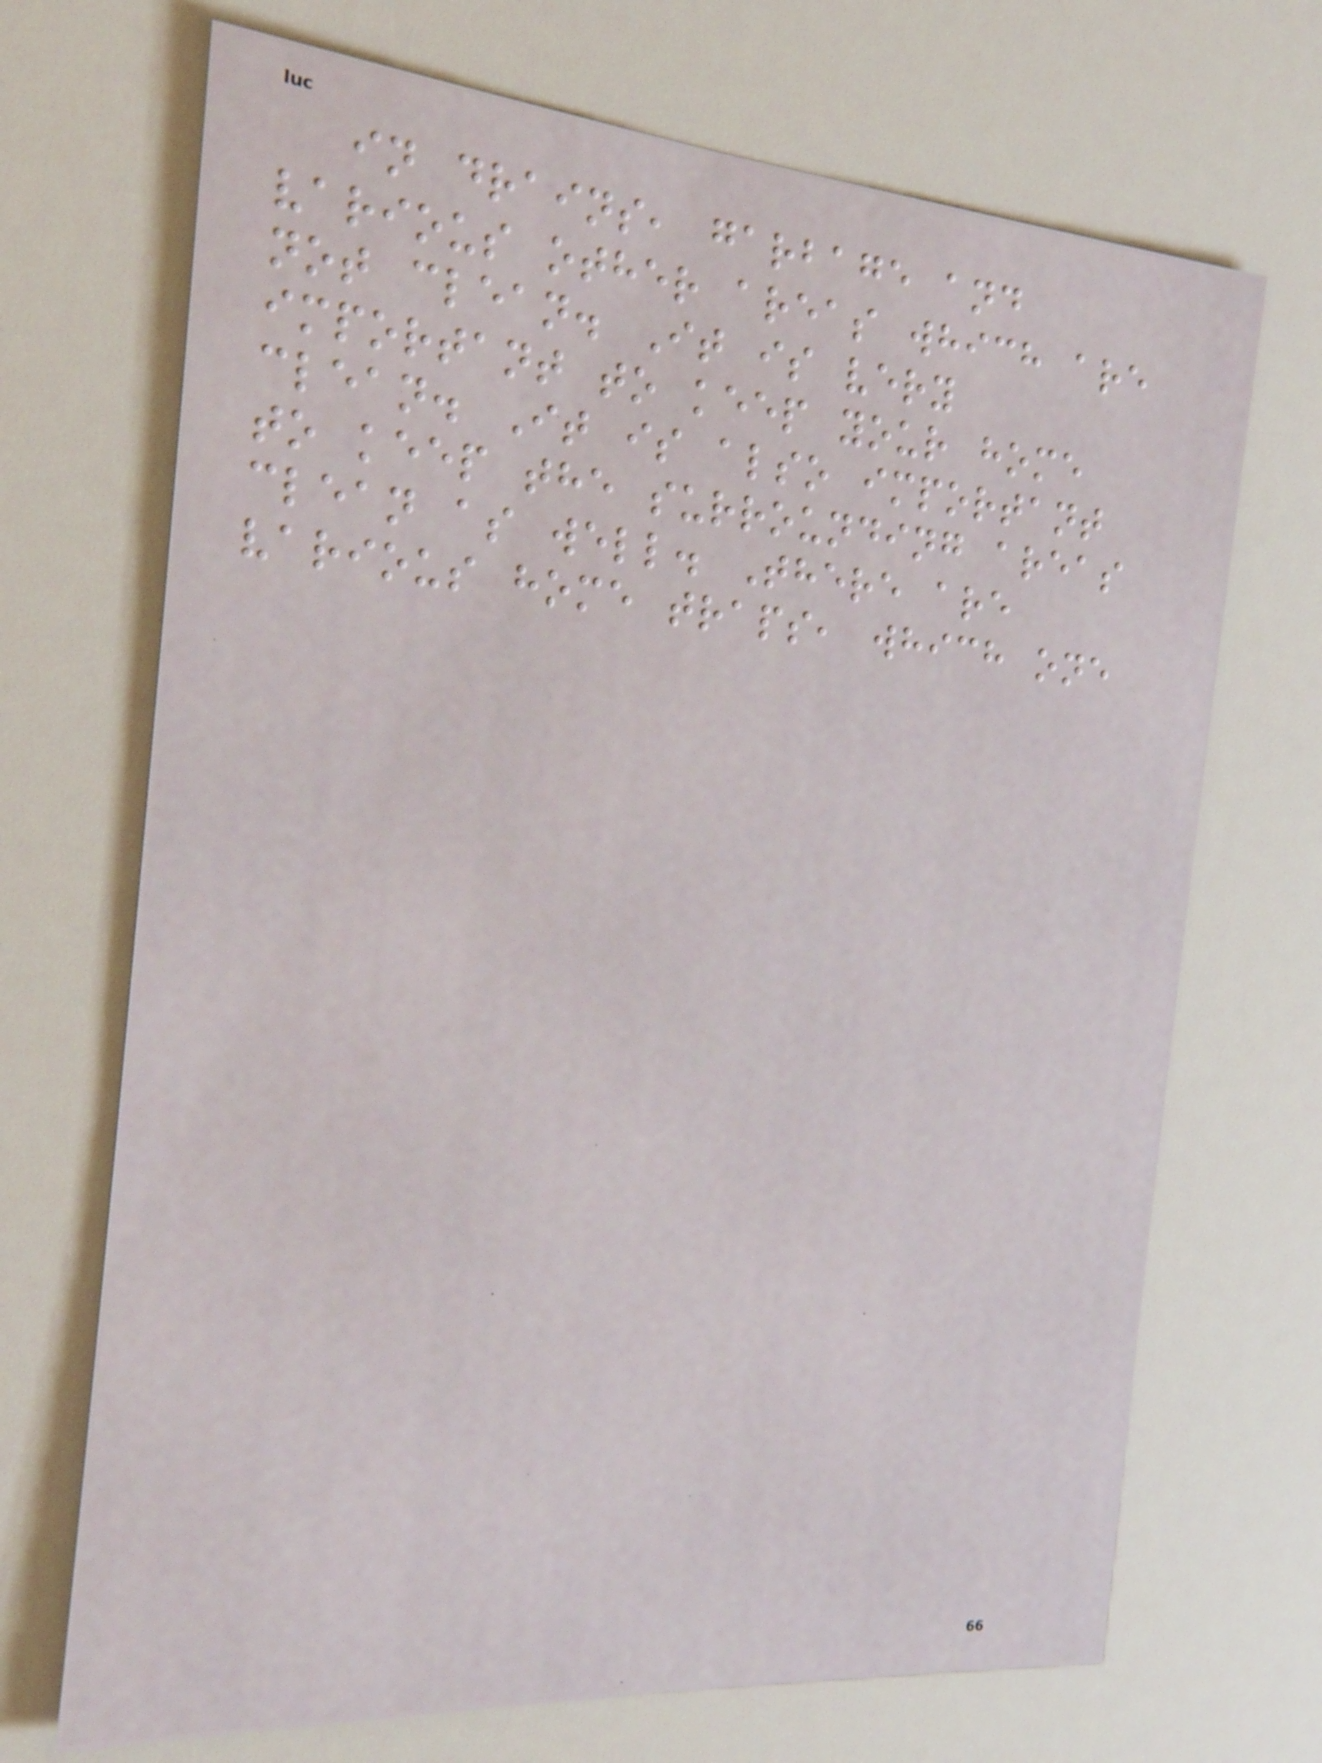in drains, garbage and
various other areas which are
not clean. It is very
important to keep your home
clean. It is also important
to keep the surrounding areas
clean as well. There are
various home traps, which one
